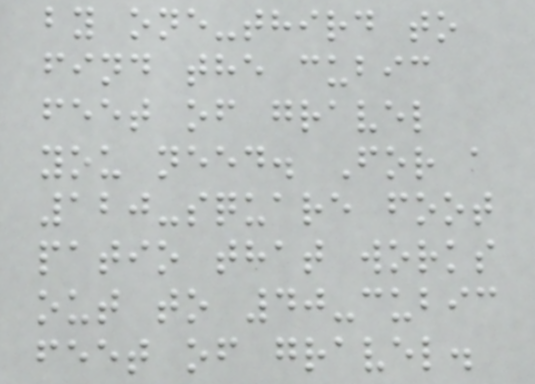by one-third to
find the cubic
feet of gravel
you need. For a
120-square foot
patio that works
out to 40-cubic
feet of gravel.
